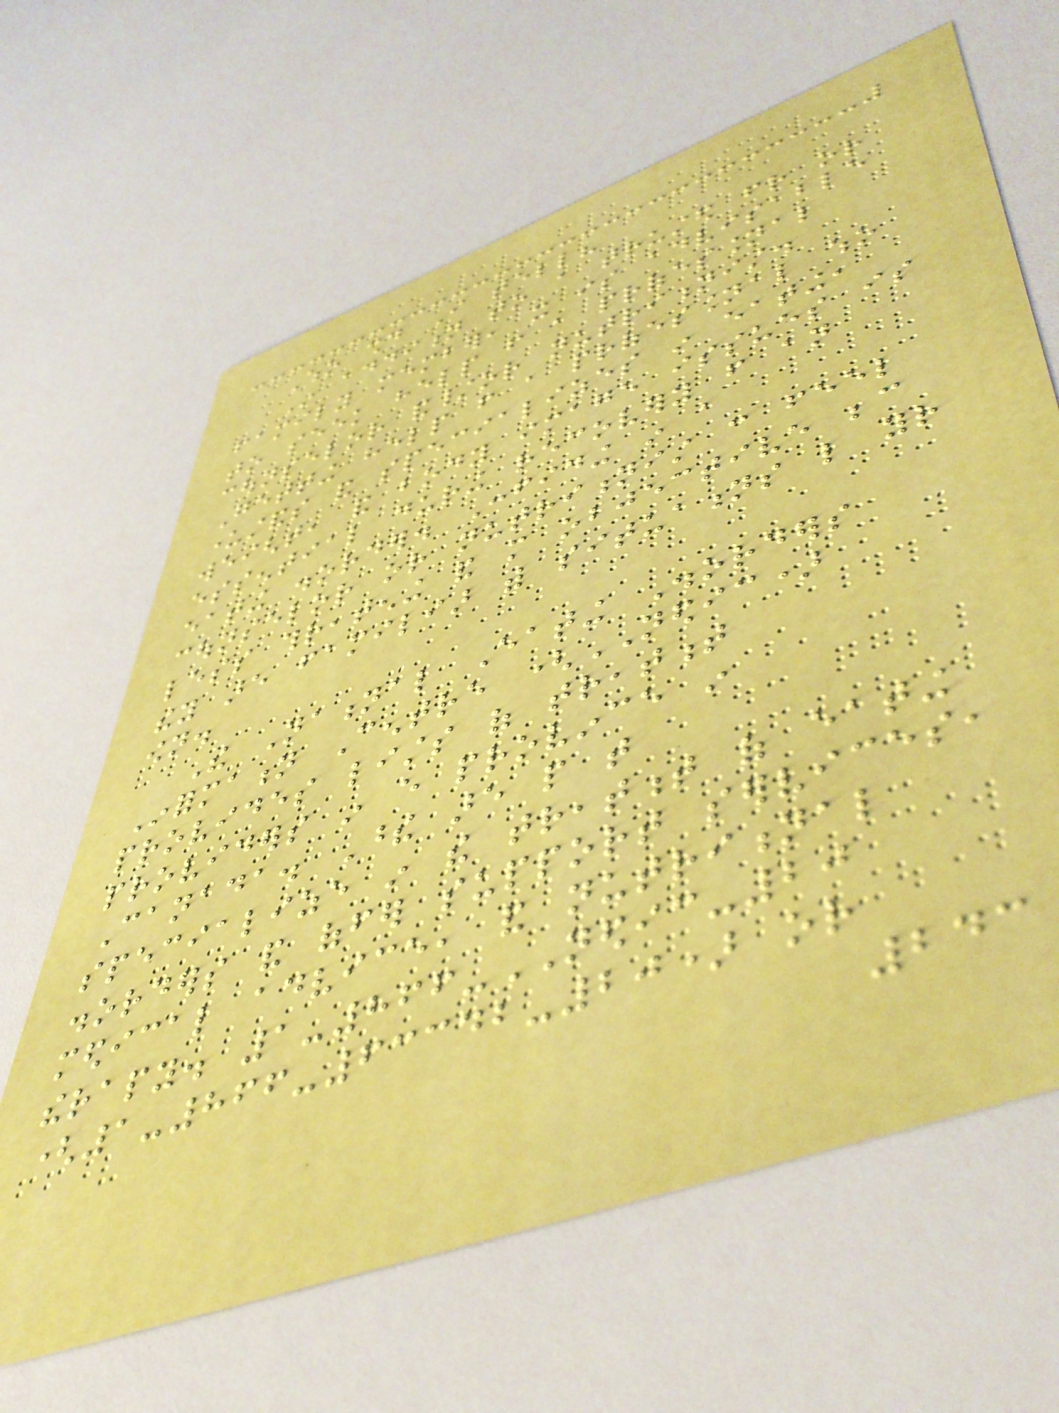Who should I tell?
In addition to a trusted friend or
family member, it is advisable
to seek help from a professional
counselor and/or nutritionist.
Getting help from a professional who
understands and specializes in eating,
weight, and body image issues is
essential during recovery from an
eating disorder. Confiding in a
counselor or nutritionist can feel
less threatening and more objective because
they are familiar with situations like your
own.
The National Eating Disorders
Information Centre (NEDIC)
provides lists of treatment
providers in every province in
Canada. These are people that
specialize in the treatment of eating
disorders and offer support services,
medical advice, and nutritional
therapy. 1-866-NEDIC-20
(1-866-63342-20) or
243
